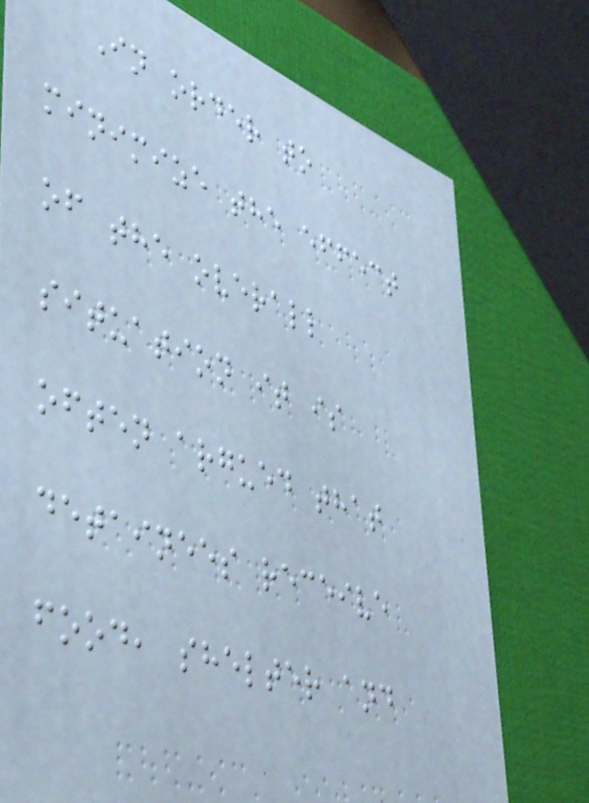In order to
minimize the effect
of the overall
situation it is
often argued that
detainees receive
food, shelter and
